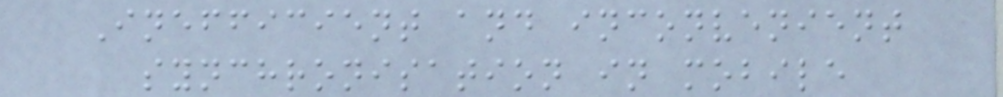Inefficient and inconvenient
synchronisation in mobile
